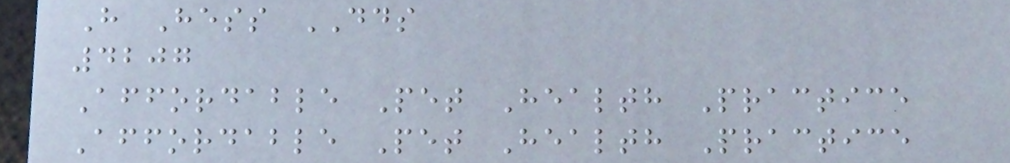H Hess DDS
4207
Affordable Pet Health Practice
Affordable Pet Health Practice
